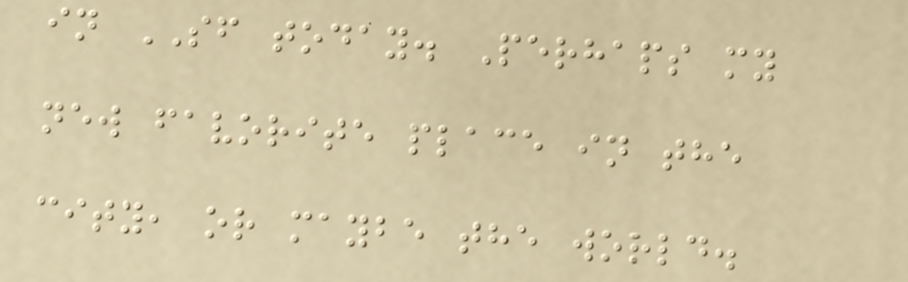in SF today. Perhaps my
new favorite place in the
city, or maybe the world.
